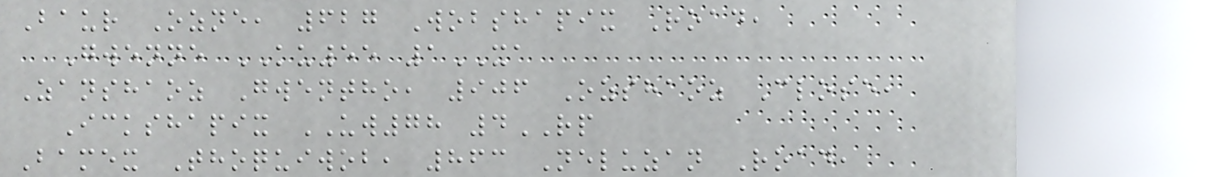Baur Ozne, 627 Wobshapix Road,
Gwenne KU55 1XA
Zanshaoz Gwentho, 906 Ozshaoz Close,
Ickshapix UW78 4RP
Bamex Thoquiwob, 863 Neluzan Road,
